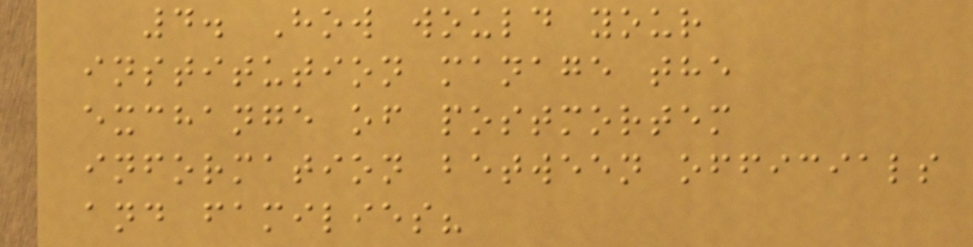4. How would your
institution manage the
exchange of postmortem
information between officials
and families?
